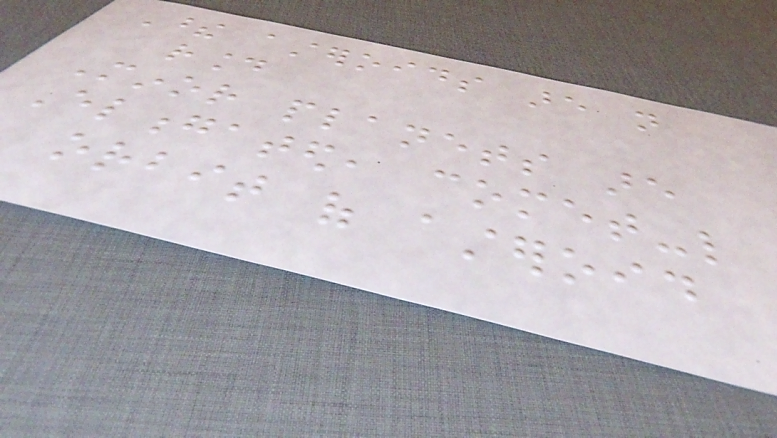These asteroids are not
round
Minor planets are
Elongated, comet-like
orbit of asteroid
